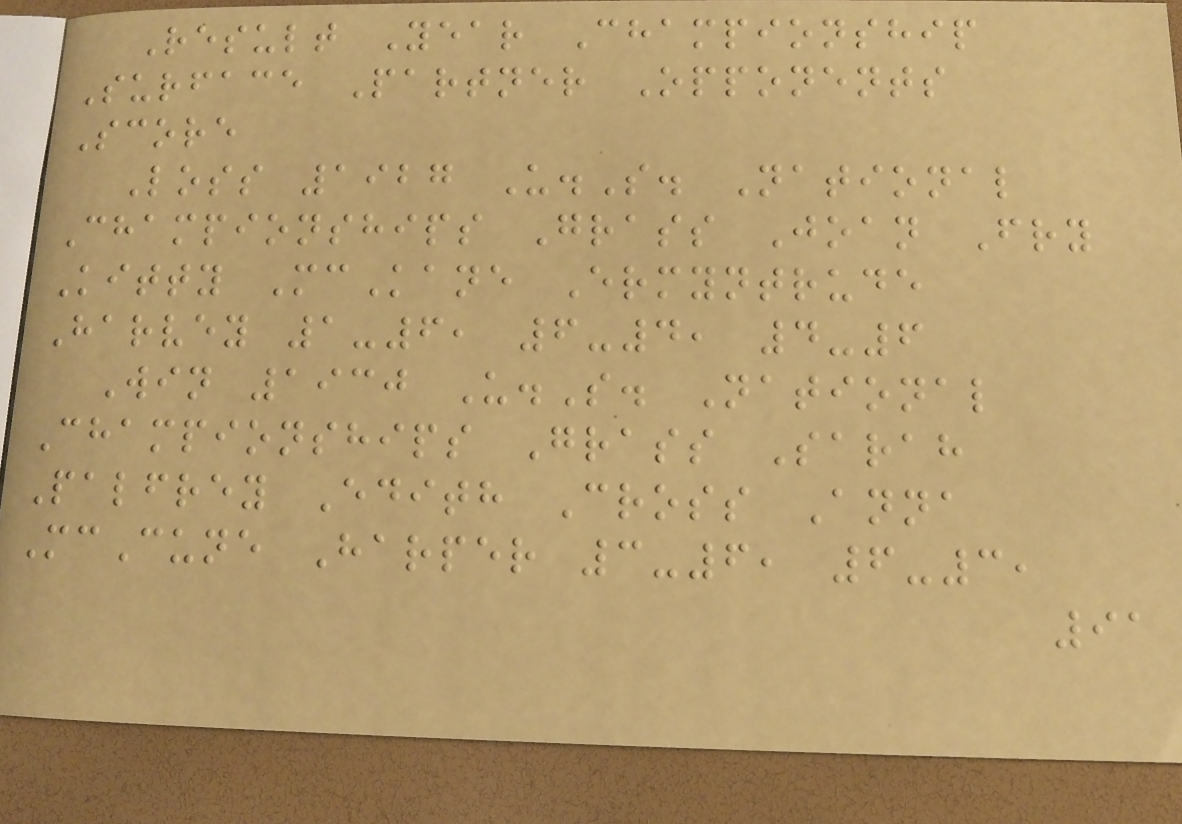Result Year Championship
Surface Partner Opponents
Score
Loss 1927 U.S. National
Championships Grass Joan Fry
Kitty McKane Ermyntrude
Harvey 1-6, 6-4, 4-6
Win 1930 U.S. National
Championships Grass Sarah
Palfrey Edith Cross Anna
McCune Harper 3-6, 6-3,
91
